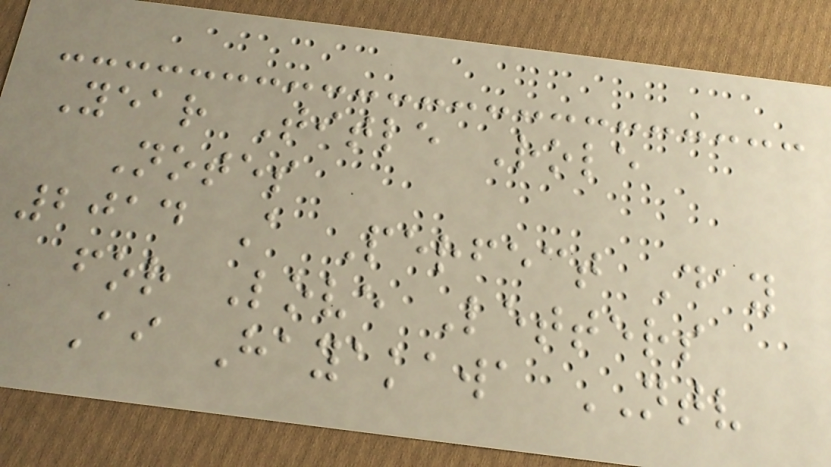Year Title Role
Notes
2014 A Perfect Day
for Love Letters
Ai Hayakawa NTV
